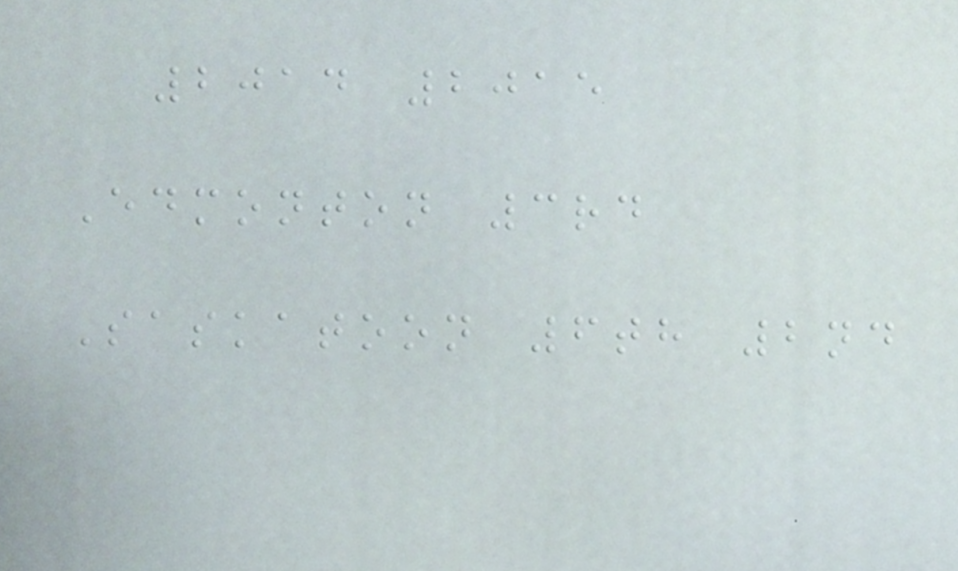2014 2015
Edmonton 3rd
Saskatoon 6th 2nd
